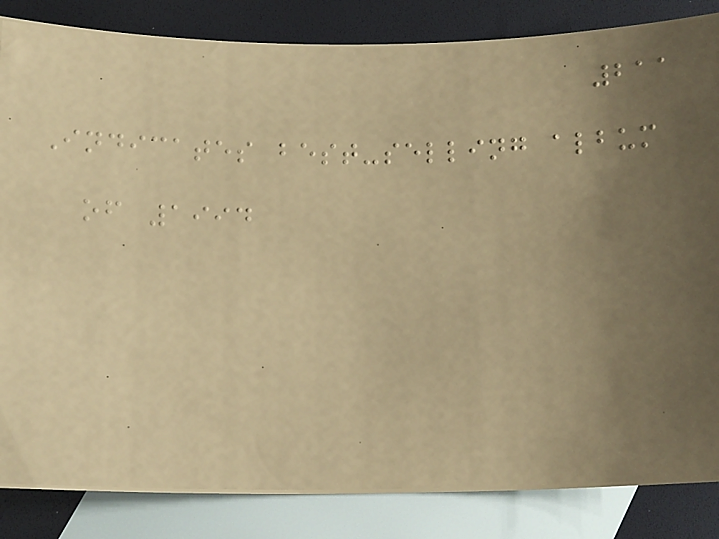211
Indicates best-selling album
of 1994
